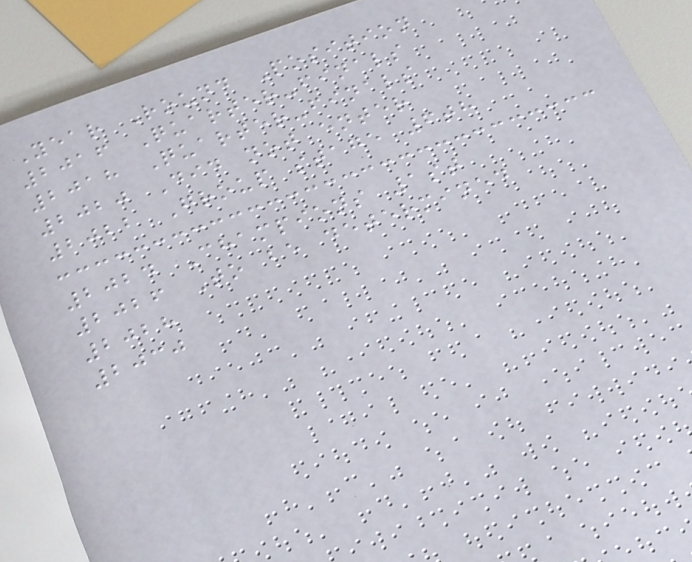Year Round Position
2016 Quarter-finals
2018 Quarter-finals
2020 Did not enter
2022 Group stage 6th
2024 Champions 1st
2026 To be determined
2028
2030
